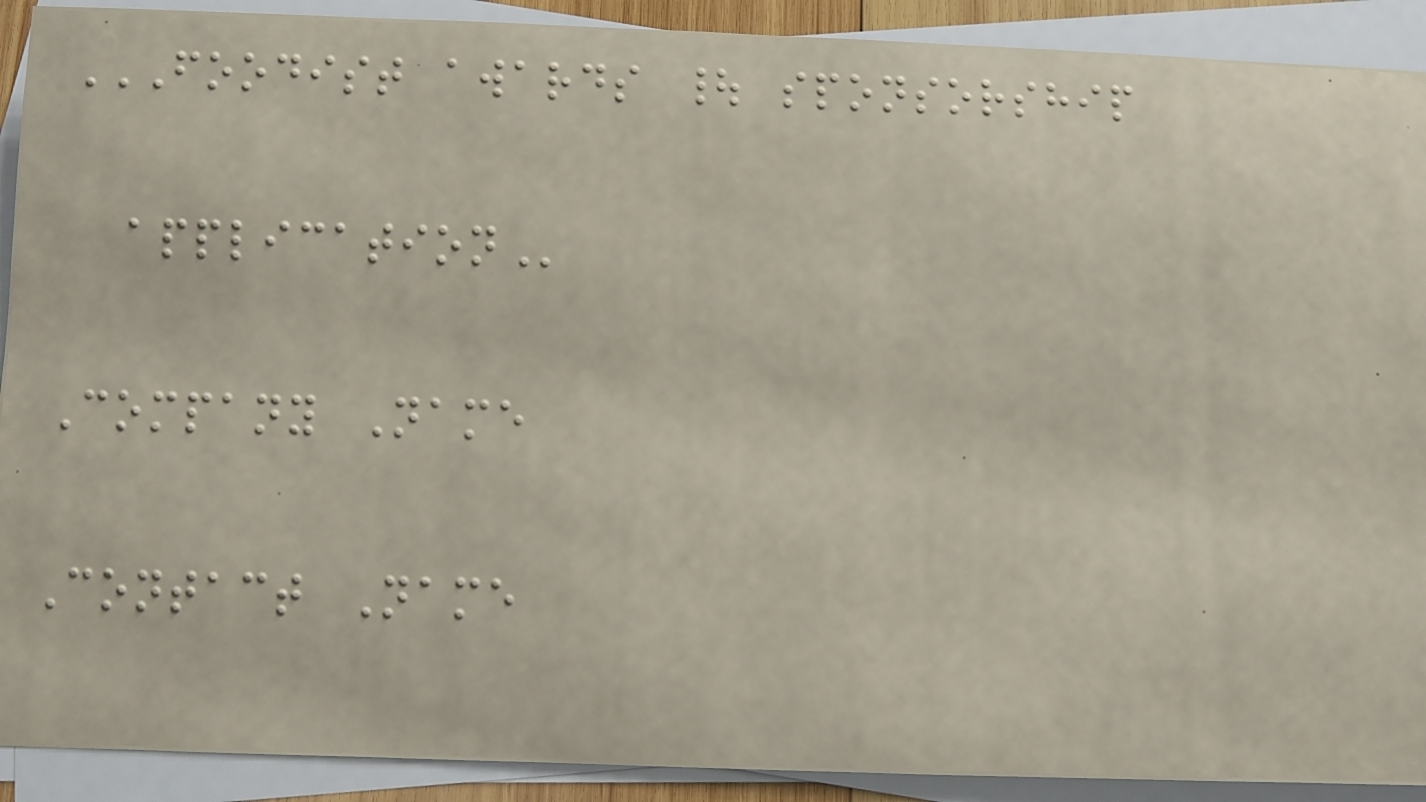FOODIST AWARDS | SPONSORSHIP
APPLICATION
Company Name
Contact Name
